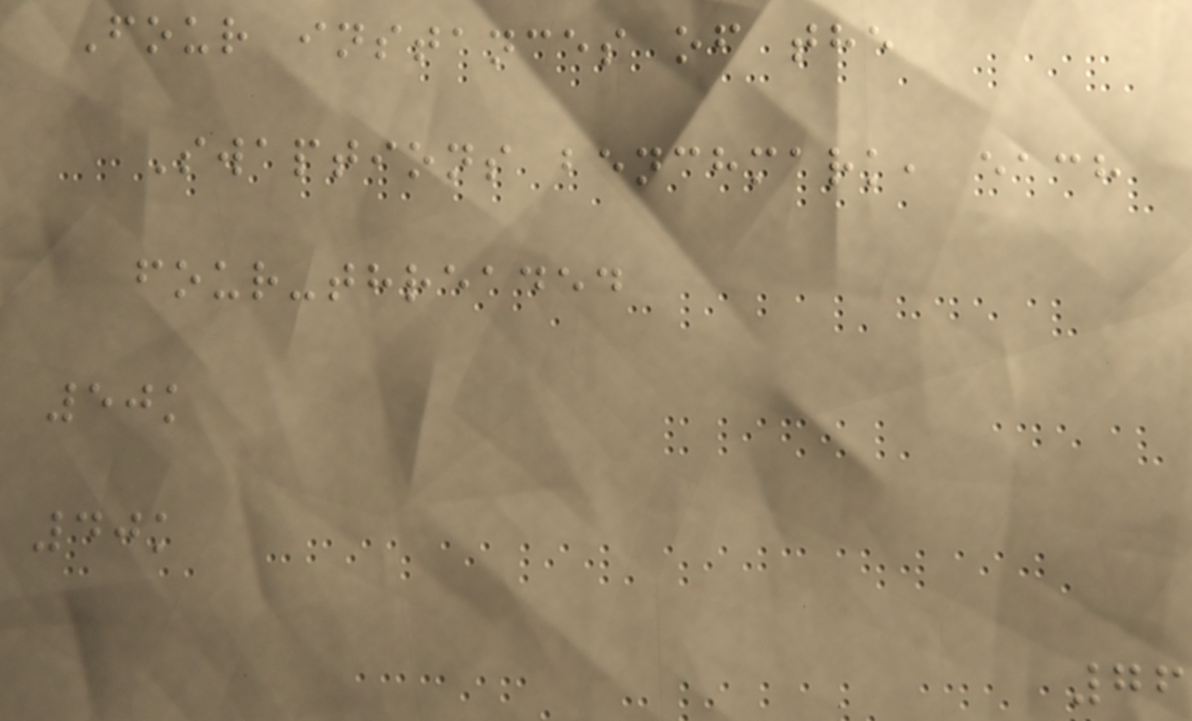Four instances of the
Swaptions benchmark, each
four-threaded
50k
40k
76
